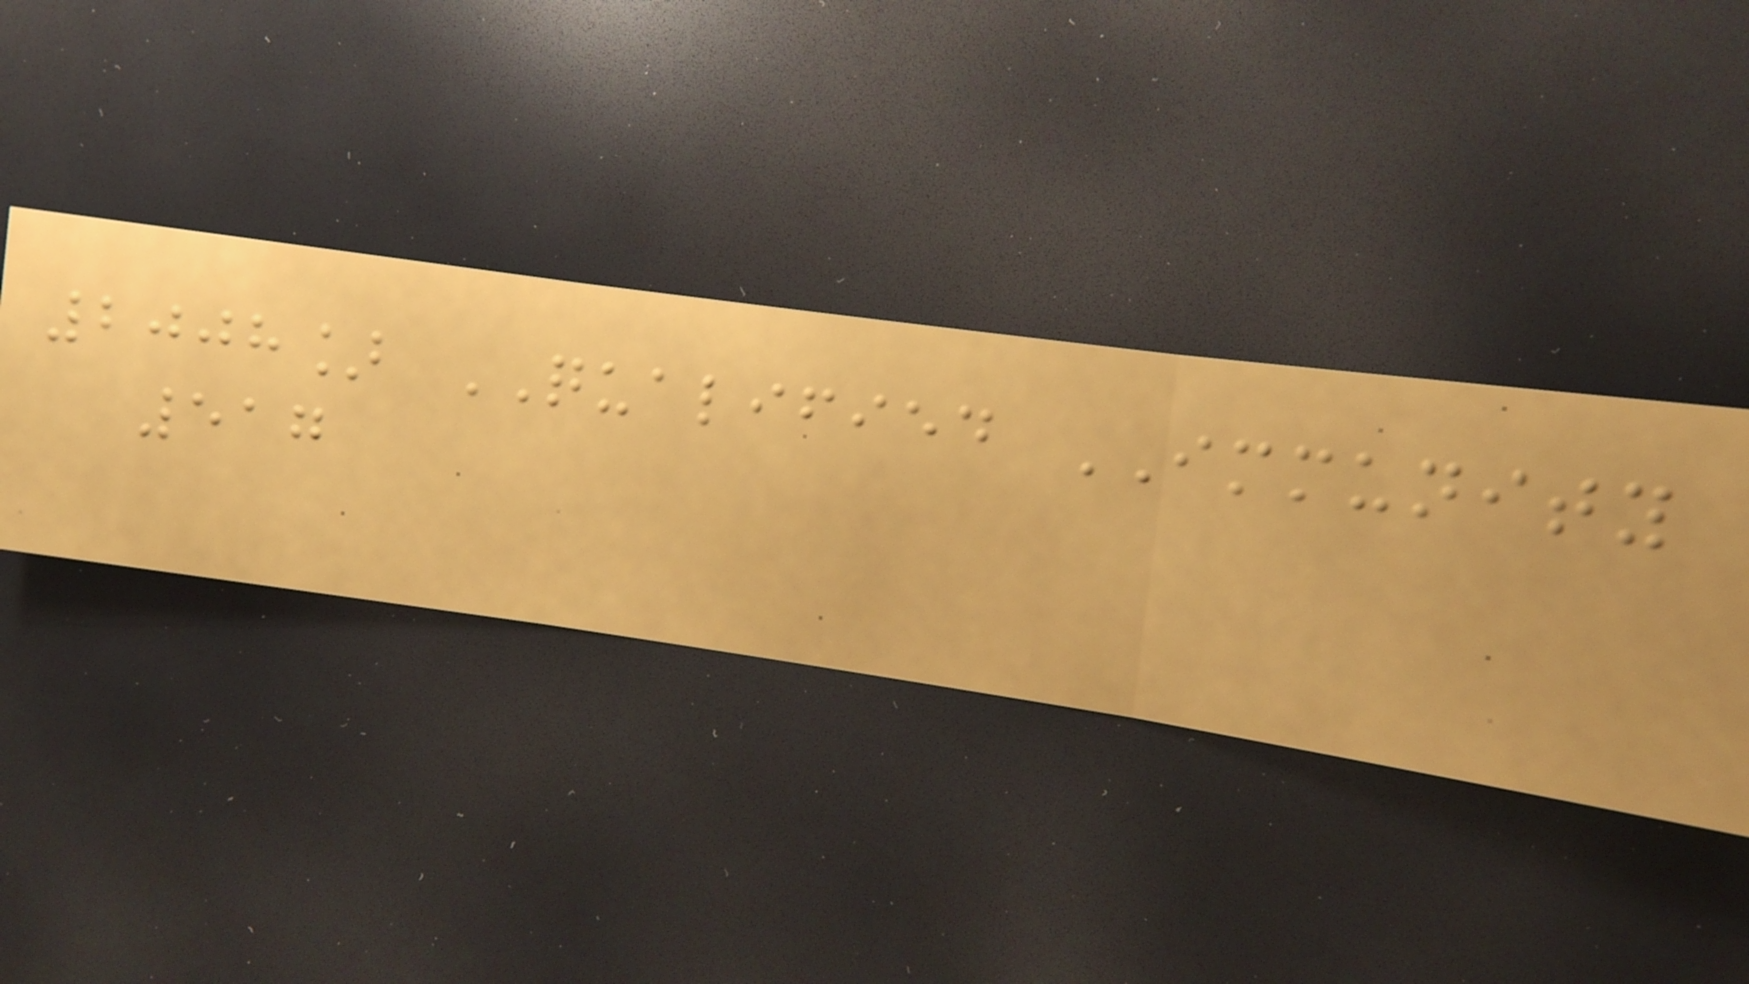2008] QUALIFIED IMMUNITY
517
